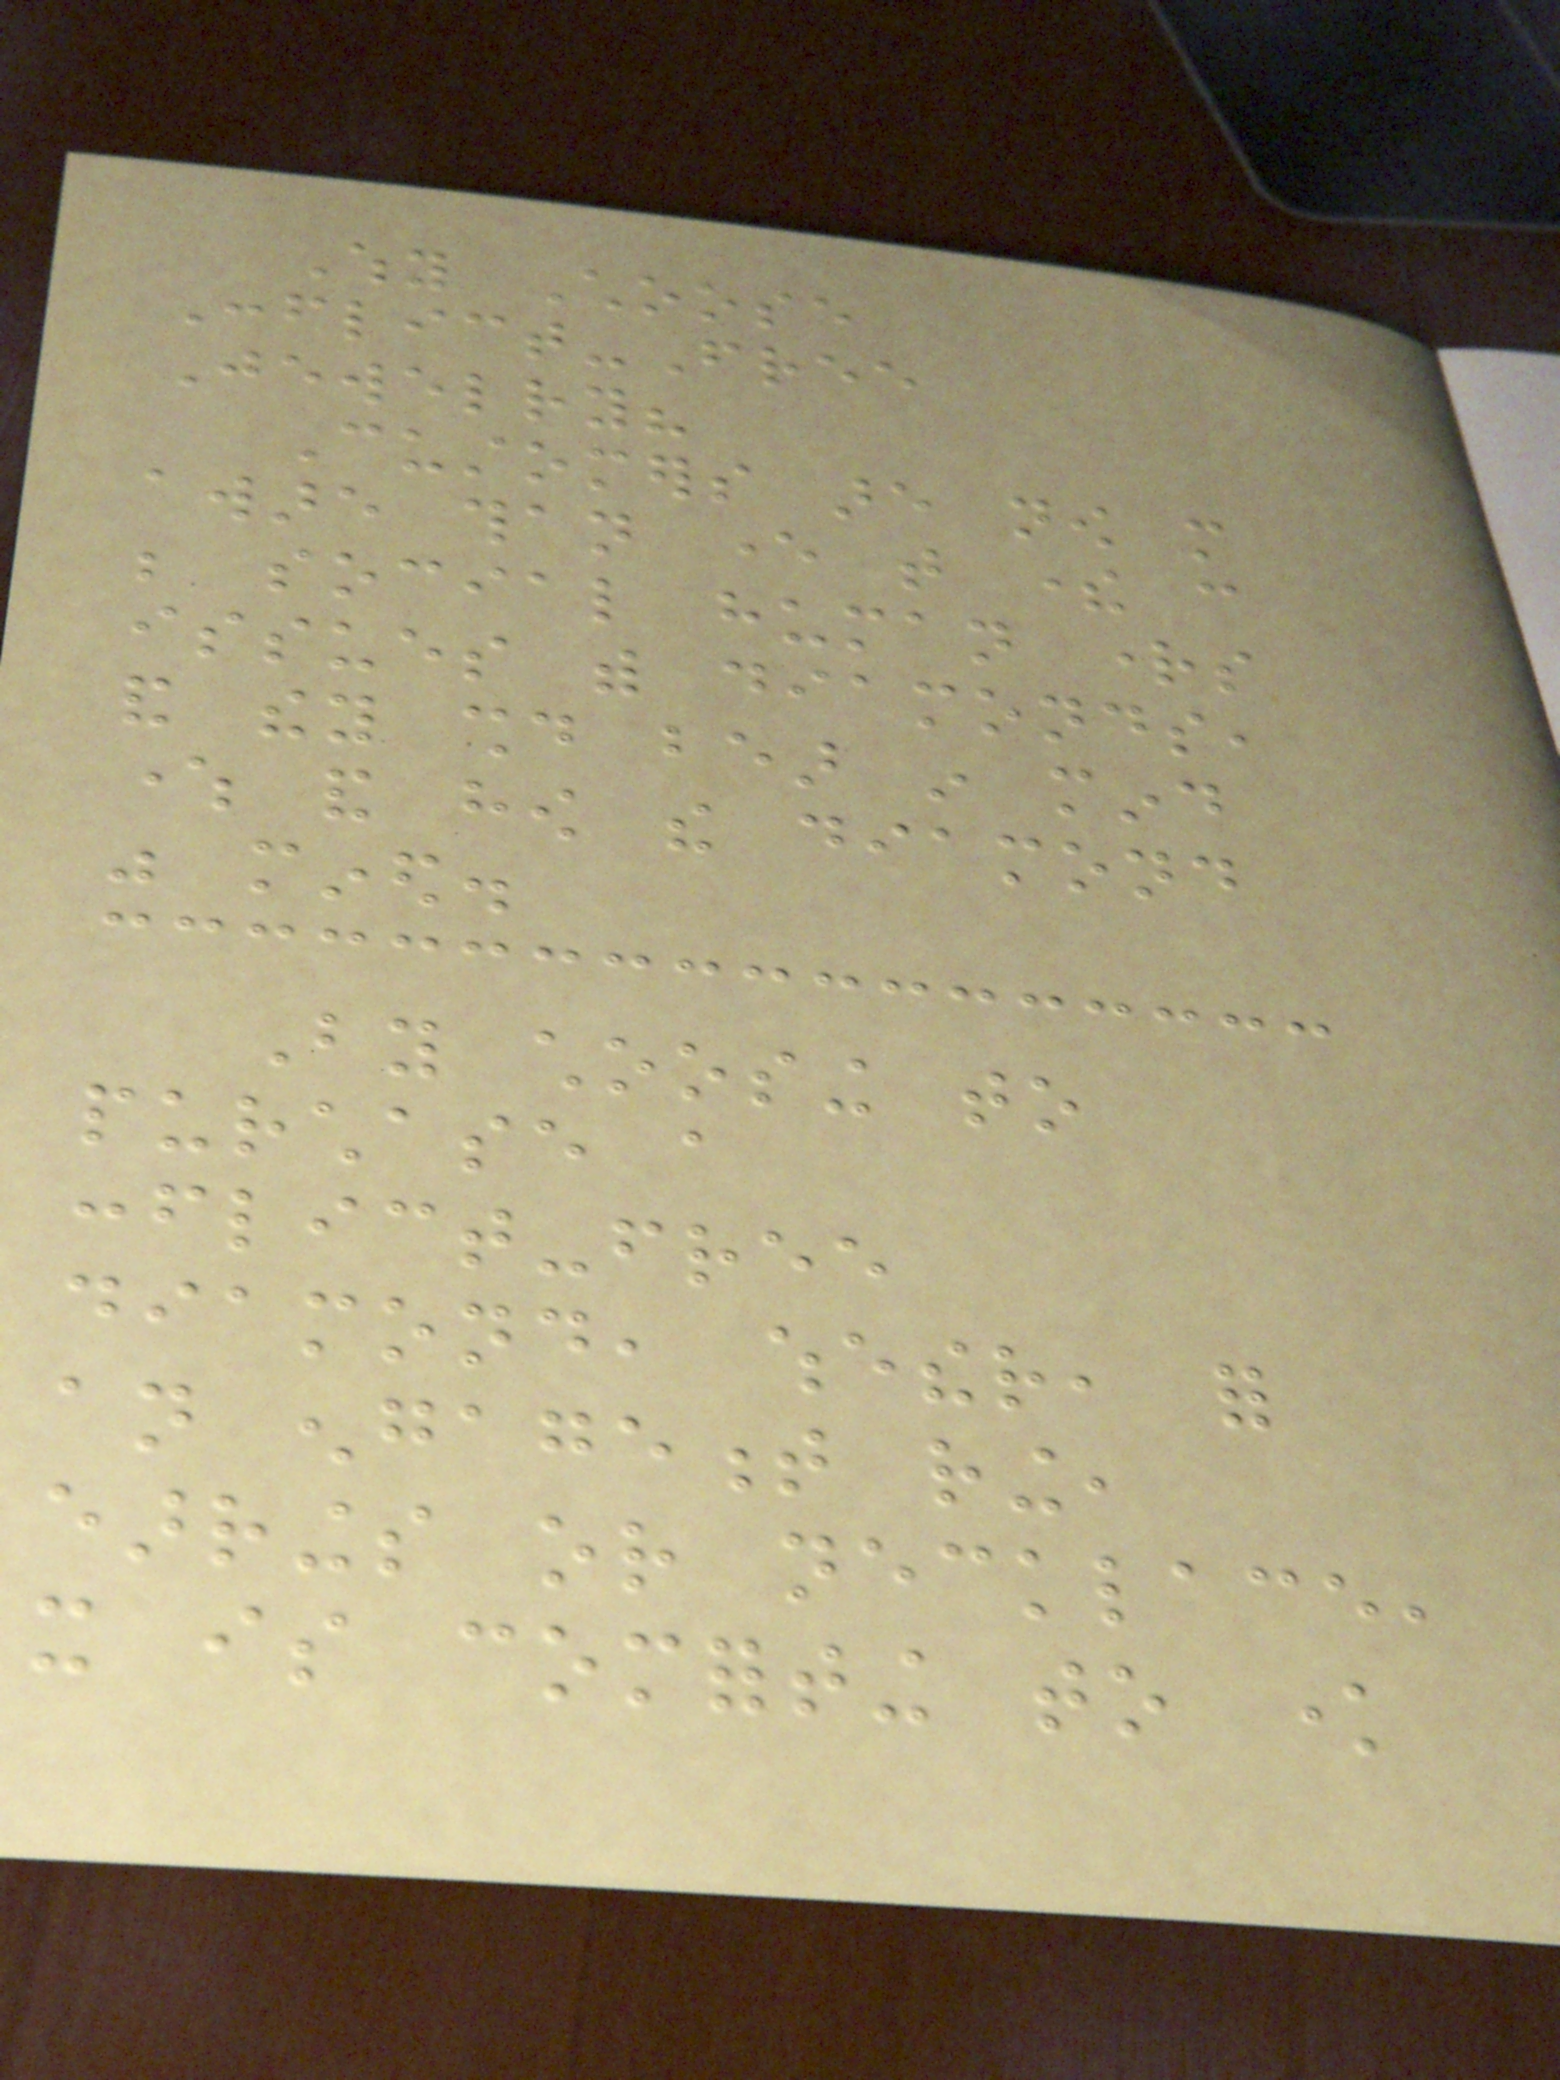Why Choose
Conflict-Free
Jewelry?
Customers are now more
aware than ever that there can
be social human rights
issues with diamonds,
and they should bear in mind
where and how the diamond
was mined.
By choosing to
purchase a
conflict-free
diamond, whether, for
an engagement ring,
earrings or necklace,
it is comforting to know
